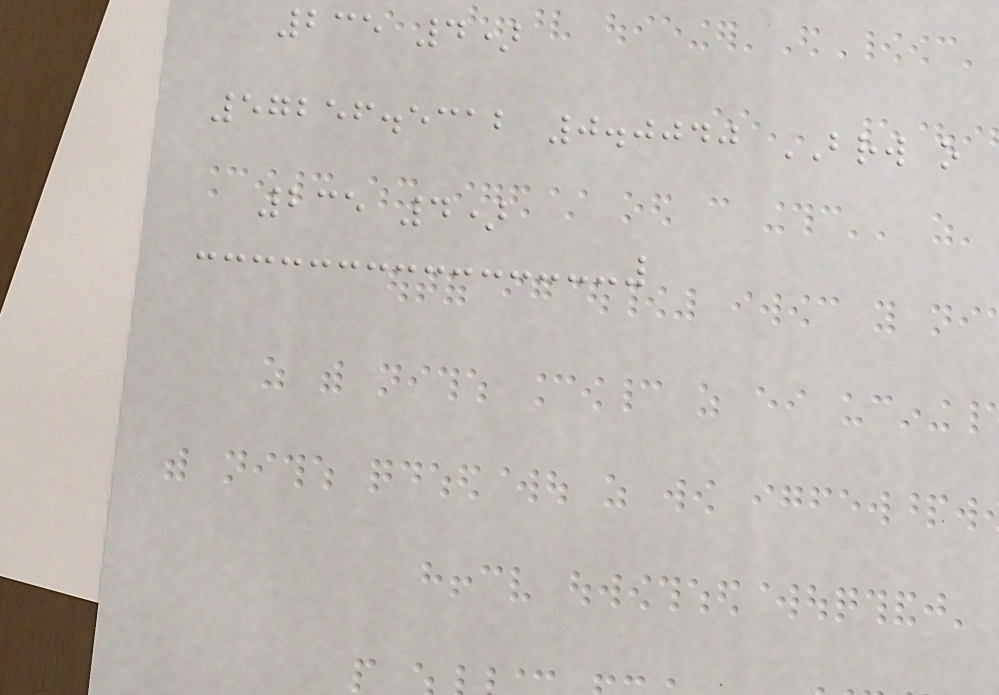235 4)
57256.5312 0.0040 BRW o
235 4)
